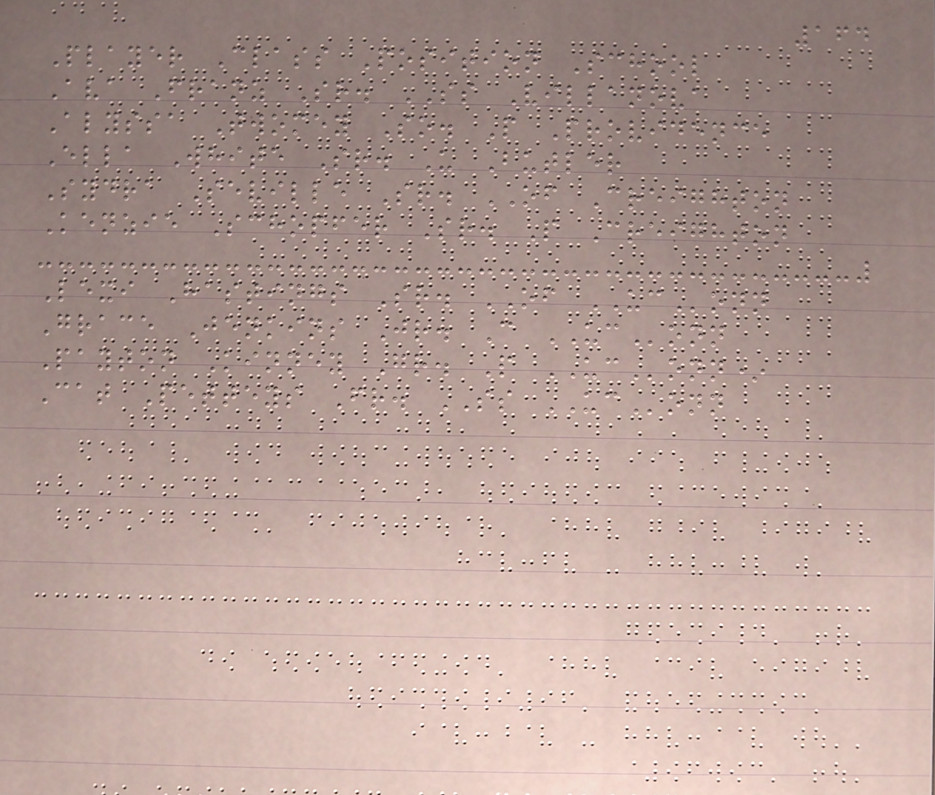164
Player Class Position School
Ava Franz Sr. SS Villanova
Alyssa Twomey So. P Providence
Ella White Sr. U Butler
Sydra Seville Sr. OF Creighton
Kenzie Schopfer Sr. P Creighton
Lexi Hastings Sr. OF UConn
Grace Jenkins Jr. C UConn
Payton Kinney Gr. P UConn*
Cat Petteys Fr. SS UConn
